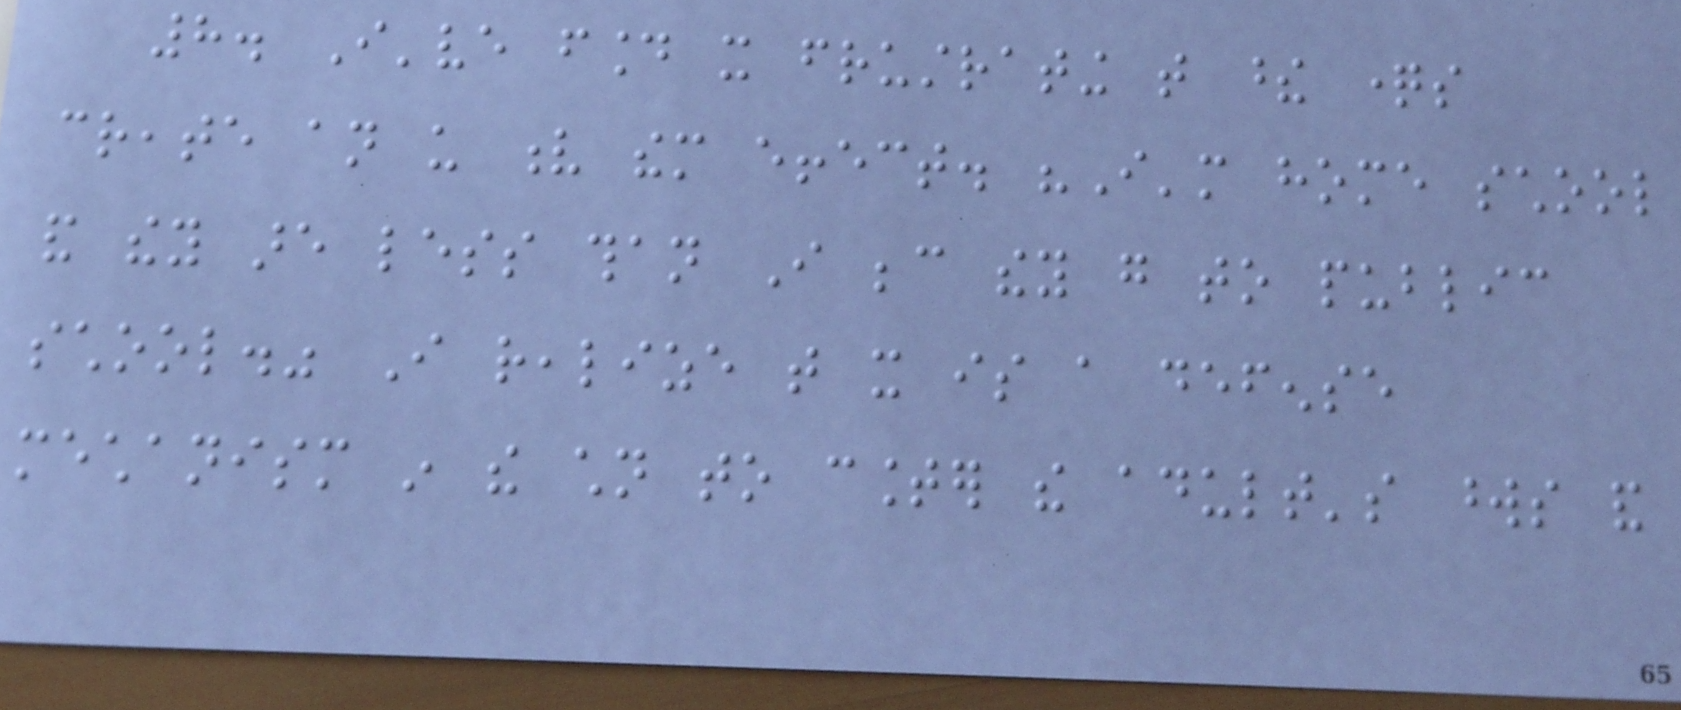8. I've found it frustrating that these questions
create an us v them effect. "I'm home school
and they are less than I because they go to public
school." I realize that it is a defense
mechanism in the children to counter the adult's words and
